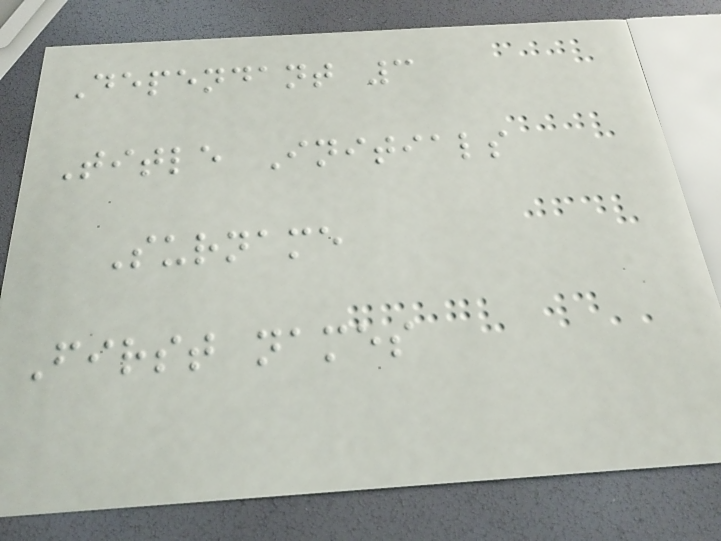Dependant 3
Title Initials
Surname
First names
